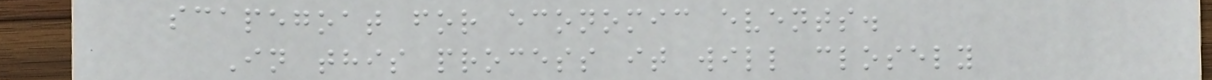scapegoat for economic events.
In this process it will closely
